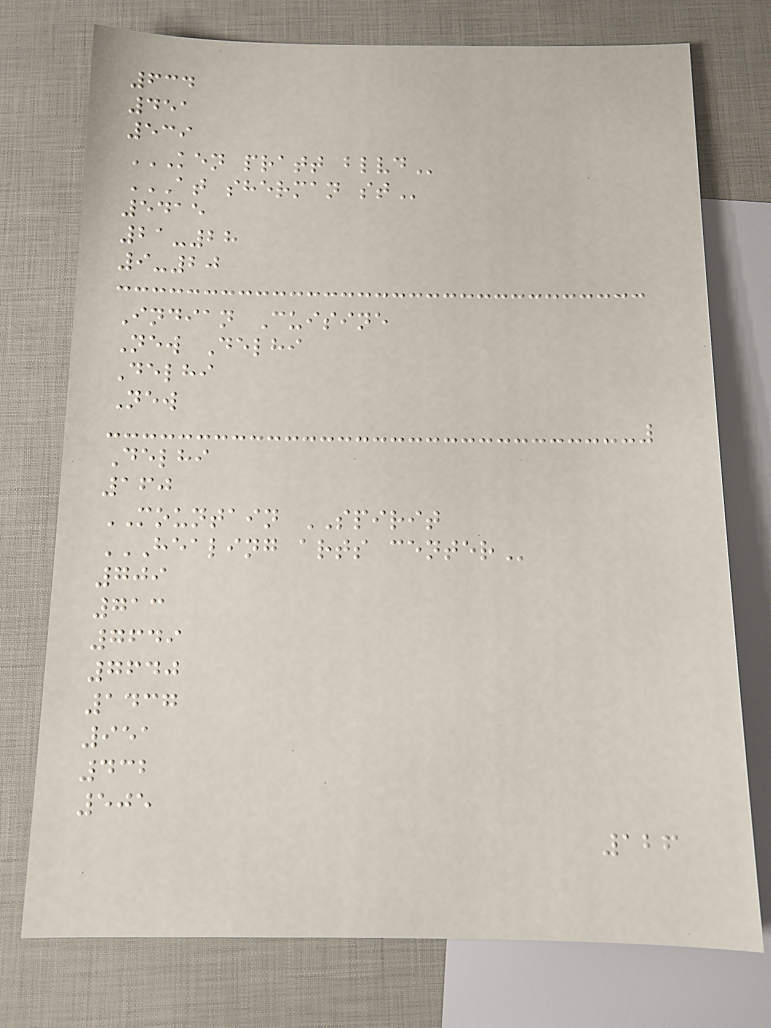634
451
539
KEN PRATT BLVD
AT SHERMAN ST
5415
21-28
9-20
Indian Cuisine
New Delhi
Delhi
New
Delhi
160
MOUNTAIN SPIRIT
HEALING ARTS CENTER
709
713
7649
7640
1437
951
432
505
126
